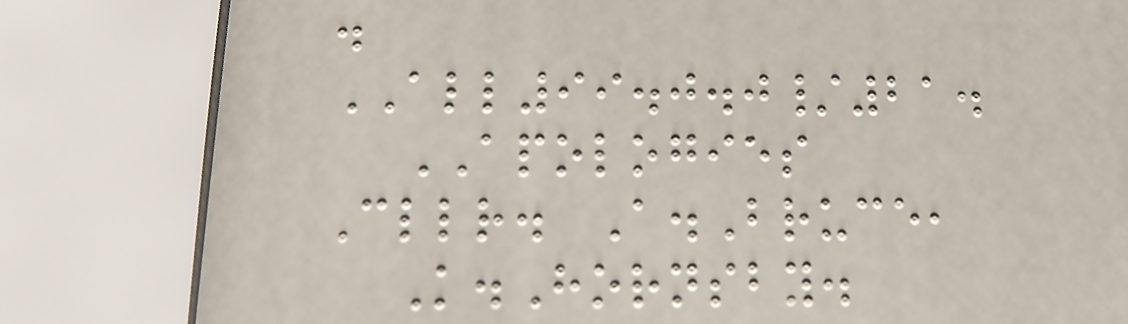.
ALL99.0.0/21.
APOLOGIES
Cllr. A.Bruce,
K.Hornsby.
